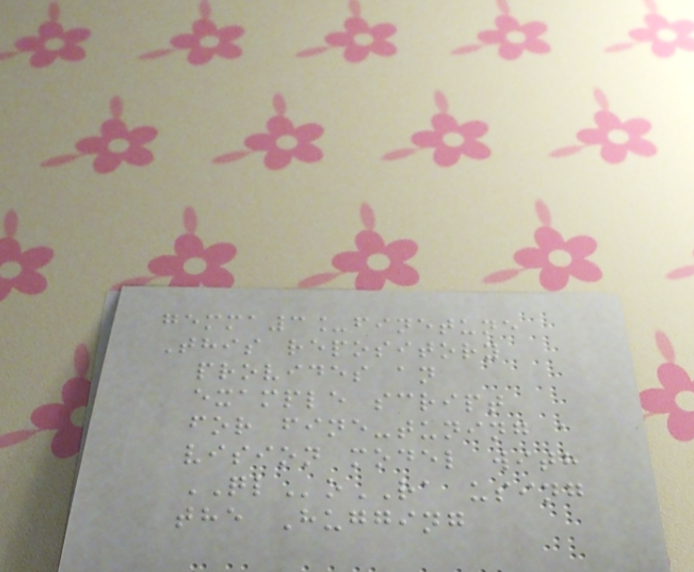gemma3_finetune
This repository
provides an
example script
for fine-tuning a
vision model with
QLoRA using
the Hugging
